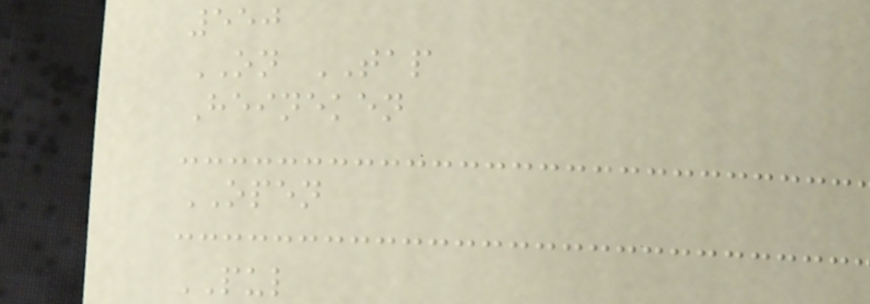550
ON TAP
Heineken
OPEN
PUL
